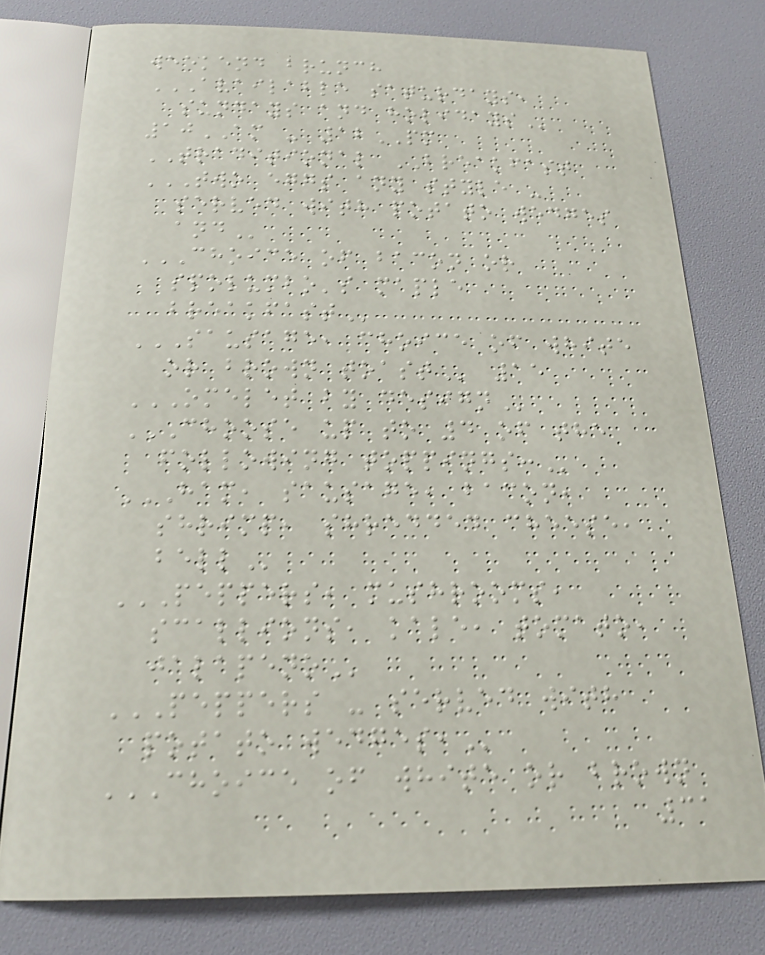weekend brunch
AVAILABLE SATURDAYS,
SUNDAYS AND HOLIDAYS
10AM - 12PM
TRADITIONAL BREAKFAST
TWO EGGS ANY STYLE -
SERVED WITH POTATO WEDGES
AND
CHOICE OF BACON OR
SPOLUMBO'S MAPLE
BREAKFAST
SAUSAGE, CHOICE OF WHITE
OR BROWN TOAST 15
OMELET BY DESIGN
CHOOSE UP TO 4 OF THE
FOLLOWING TOPPINGS:
HAM, SAUSAGE, BACON,
SHRIMP, SHREDDED CHEESE,
BELL
PEPPERS, MUSHROOMS,
SCALLIONS, KALE, TOMATO,
JALAPENO
PEPPERS - SERVED WITH
POTATO WEDGES,
CHOICE OF WHITE OR BROWN
31
